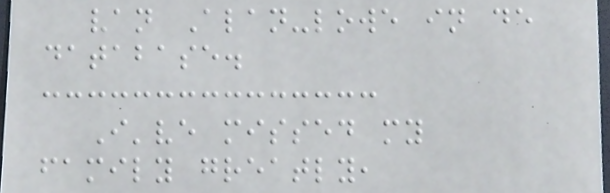van Alan-lowe in de
database.
I've missed my
family greatly,
